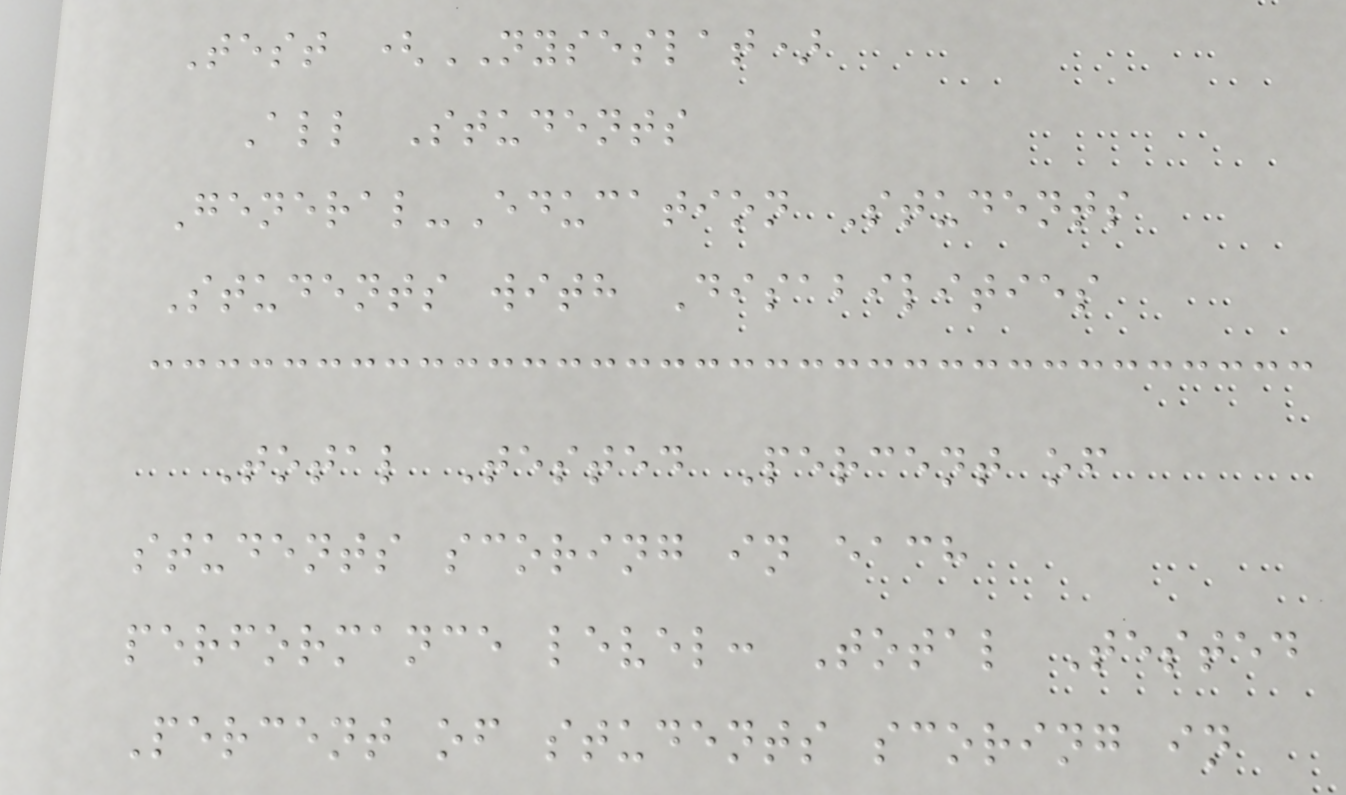Test (NYSESLAT)
All Students
General-Education Students
Students with Disabilities
Total Tested Percent of
students scoring in each
performance level: Total Tested
Percent of students scoring in
